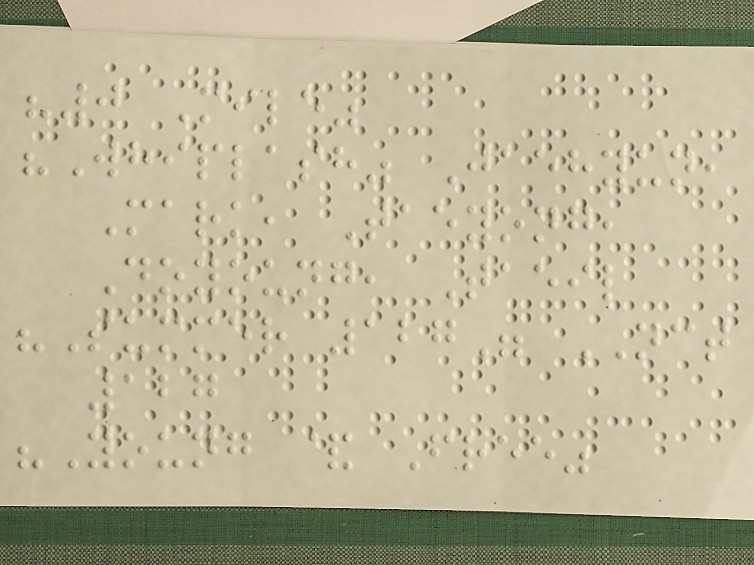"0 Mile"
"Whiplash" Jaehyun,
Mark, Taeyong,
Doyoung, Taeil
"Summer 127" NCT
127
"Young & Free"
